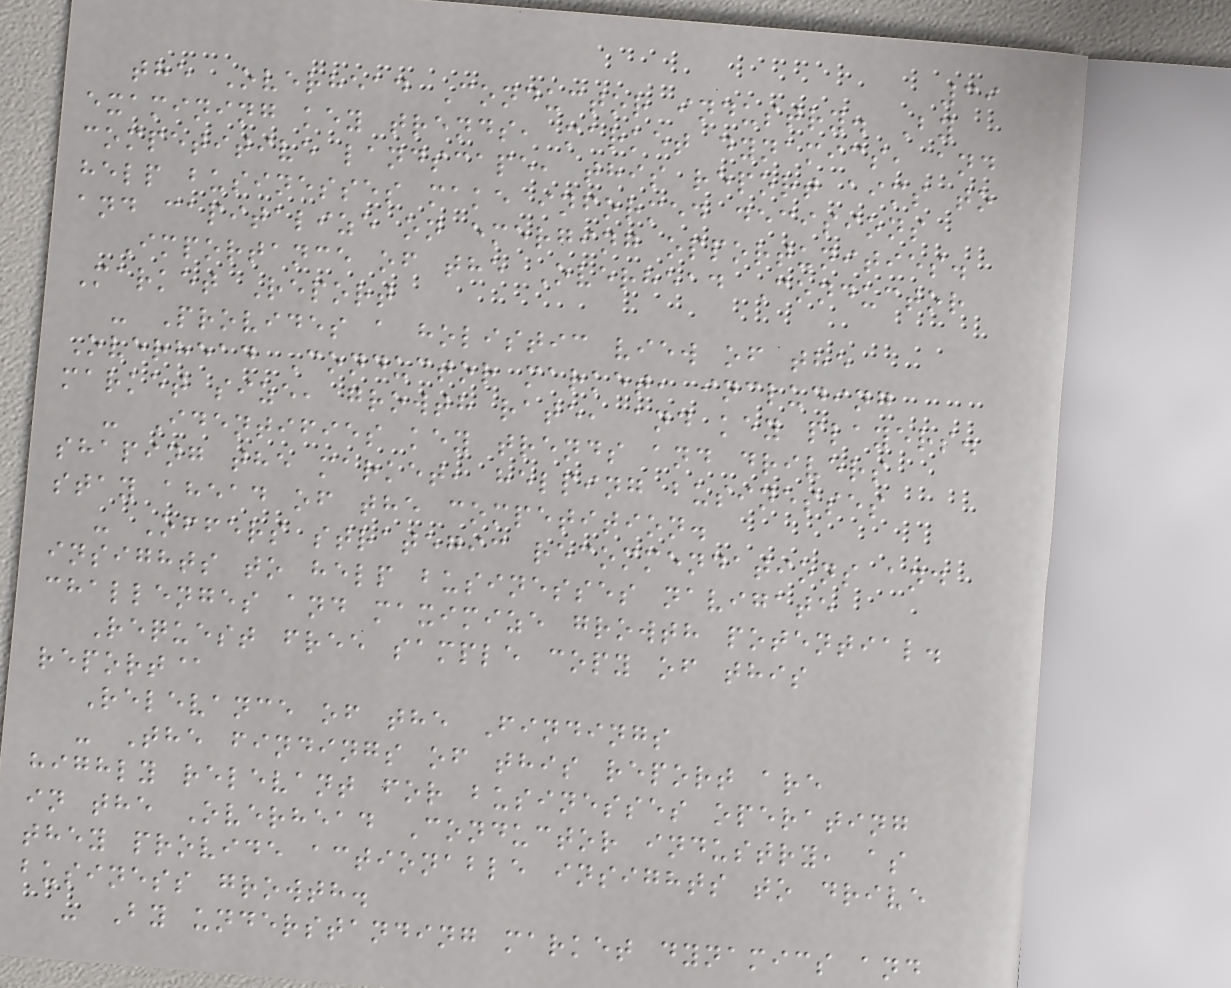39
the Overhead Conductor industry. By
examining key trends, market dynamics, and
competitive landscape, this report aims to
help businesses make informed decisions
and capitalize on emerging opportunities.
Importance of the Overhead Conductor
Market Report
- Provides a holistic view of the
Overhead Conductor market, including
market size, growth rate, and key players.
- Identifies key trends and drivers
shaping the market, helping businesses
stay ahead of the competition.
- Offers strategic recommendations and
insights to help businesses navigate
challenges and maximize growth potential.
Request free sample copy of this
report@
Relevance of the Findings
- The findings of this report are
highly relevant for businesses operating
in the Overhead Conductor industry, as
they provide actionable insights to drive
business growth.
- By understanding market dynamics and
